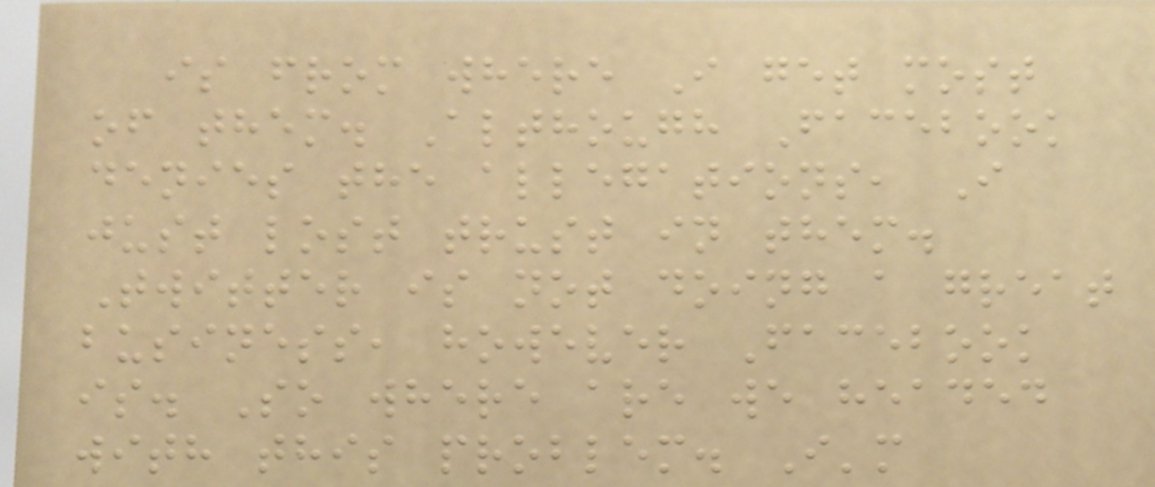is from where I get most
of them. Although Facebook
denies the allegations, I
just lost trust in them.
Twitter is not doing a great
business, however Facebook
is. So where are we headed
with this problem. I'm
